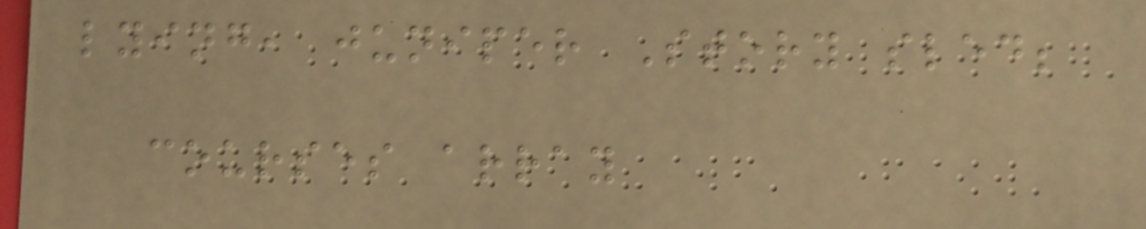lying, juniper Story sled;
courses array
